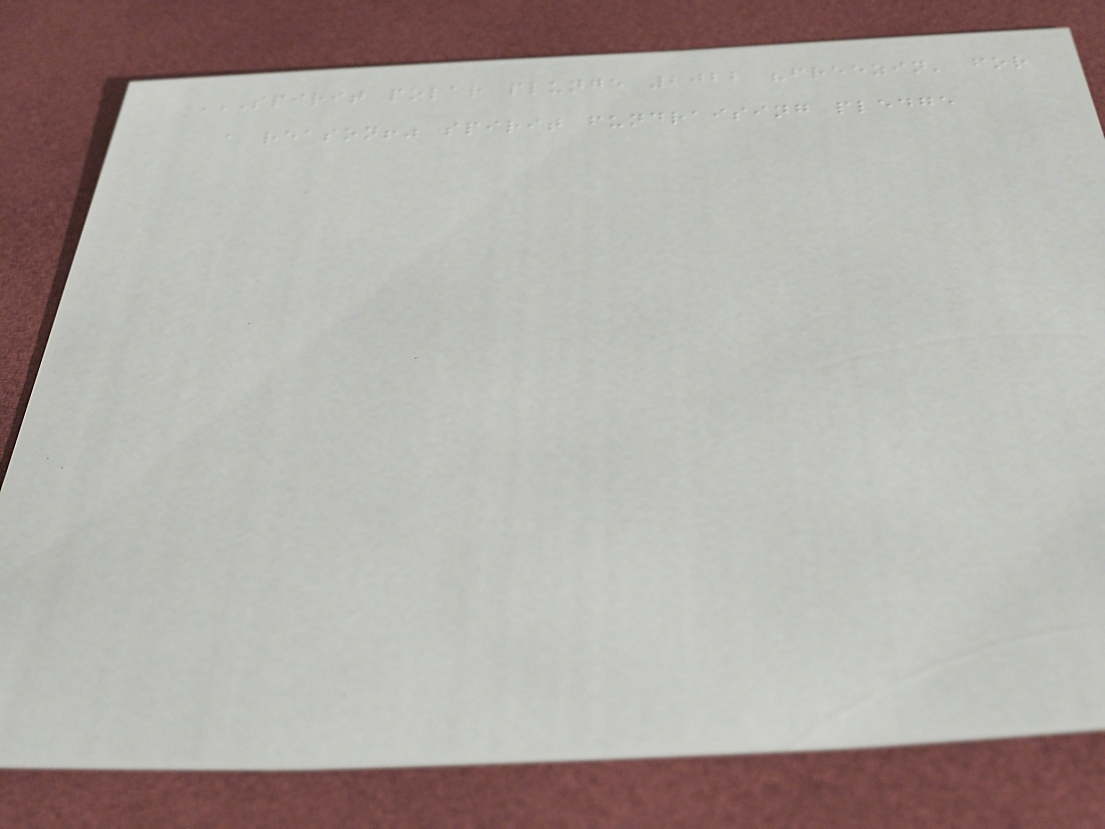SPIRIT POLAR PLUNGE 2022 "FREEZIN' FOR
A REASON!" SPIRIT FUNDRAISING PLEDGE
